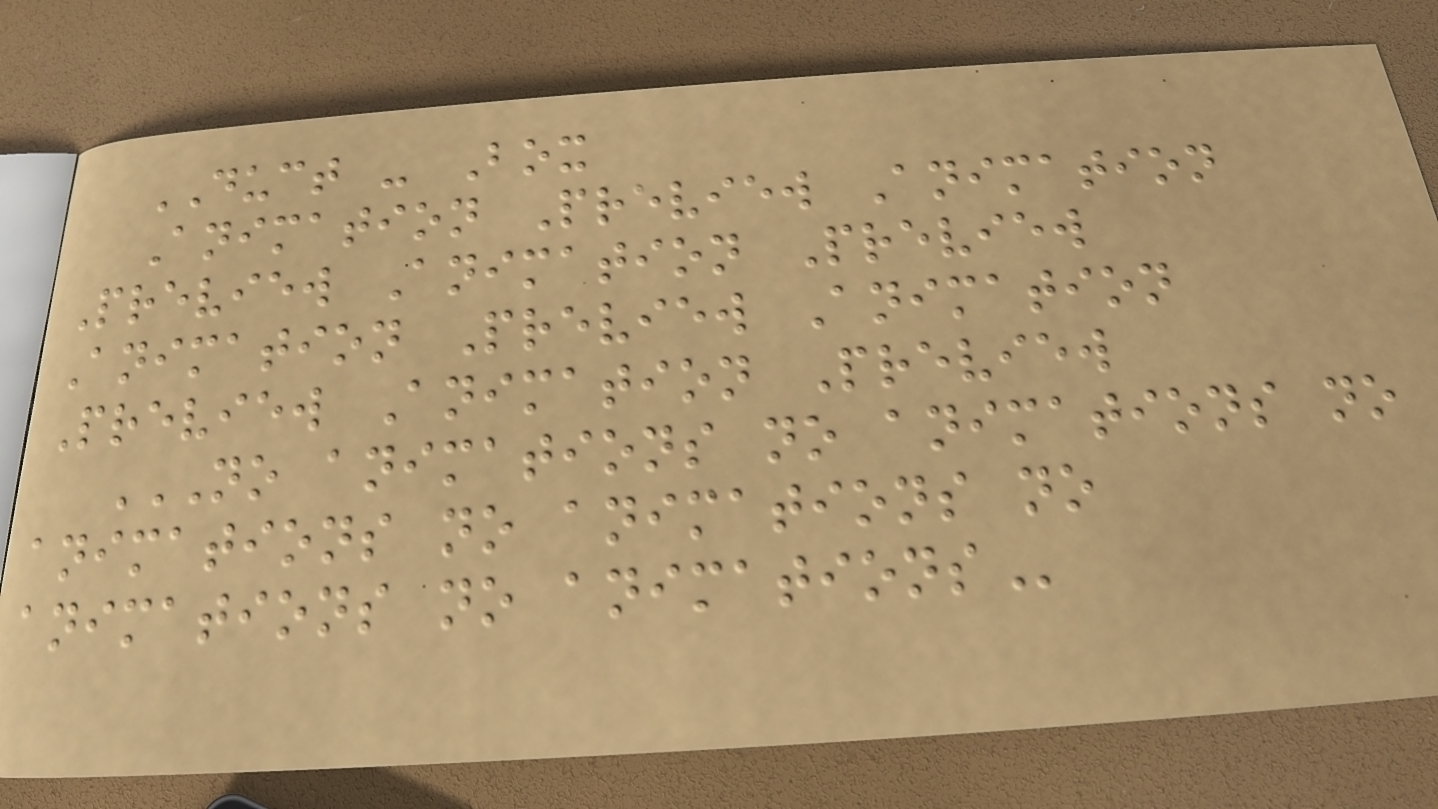DUCT - Box
Animation Preview Animation
Preview Animation Preview
Animation Preview Animation
Preview Animation Preview
NO ANIMATIONS NO ANIMATIONS NO
ANIMATIONS NO ANIMATIONS NO
ANIMATIONS NO ANIMATIONS
